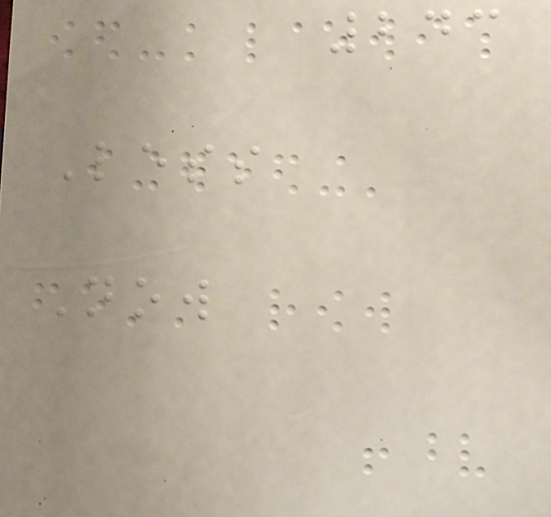243
Less
Now
